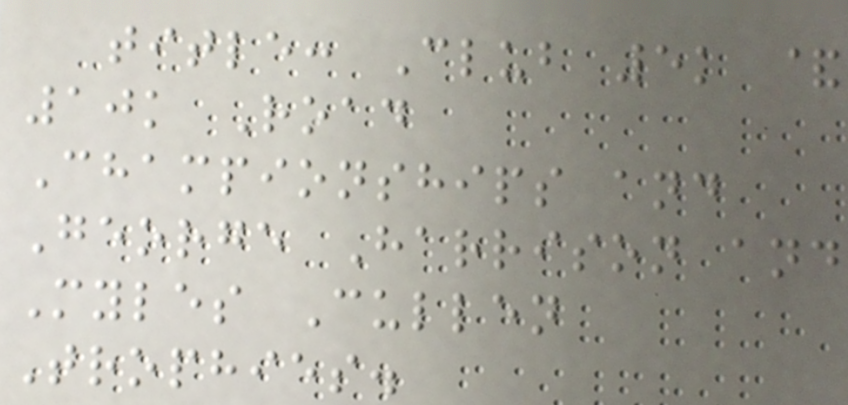title: Club 5k &
10k Road
Championships and
George Harrison and
Myles Cullen
Trophies.
